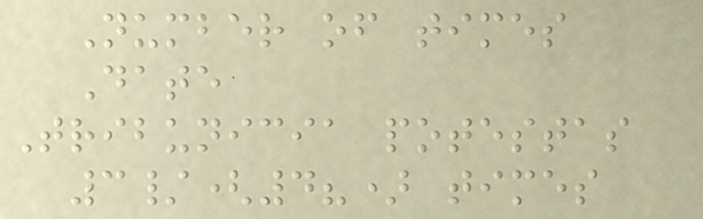Number of times
Date
Tribunicia potestas
3/(4?) times
